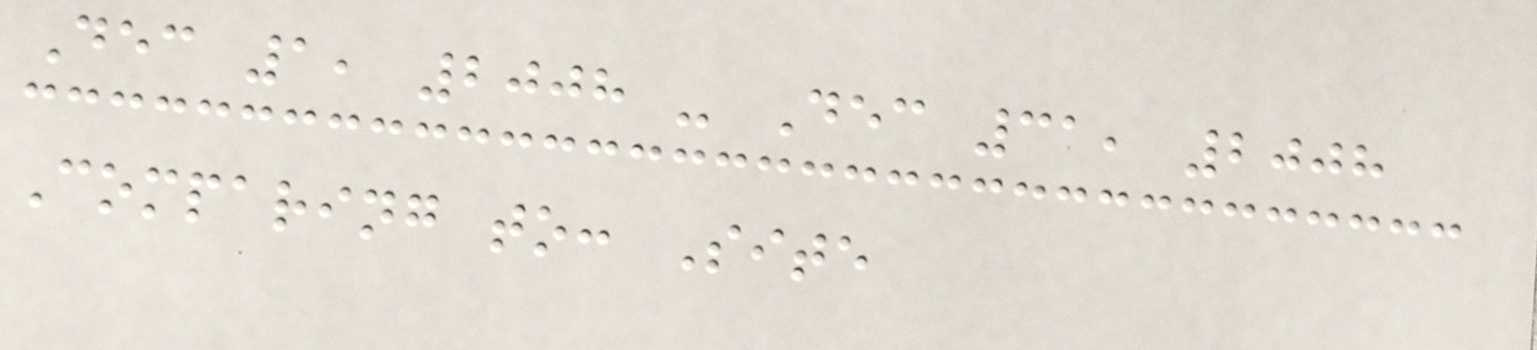Dec 1, 2008 - Dec 31, 2008
Comparing to: Site
